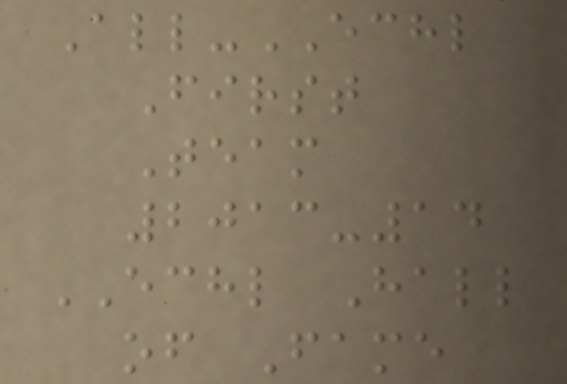All-ECHL
First
Team
2013-14
ECHL Hall
of Fame
